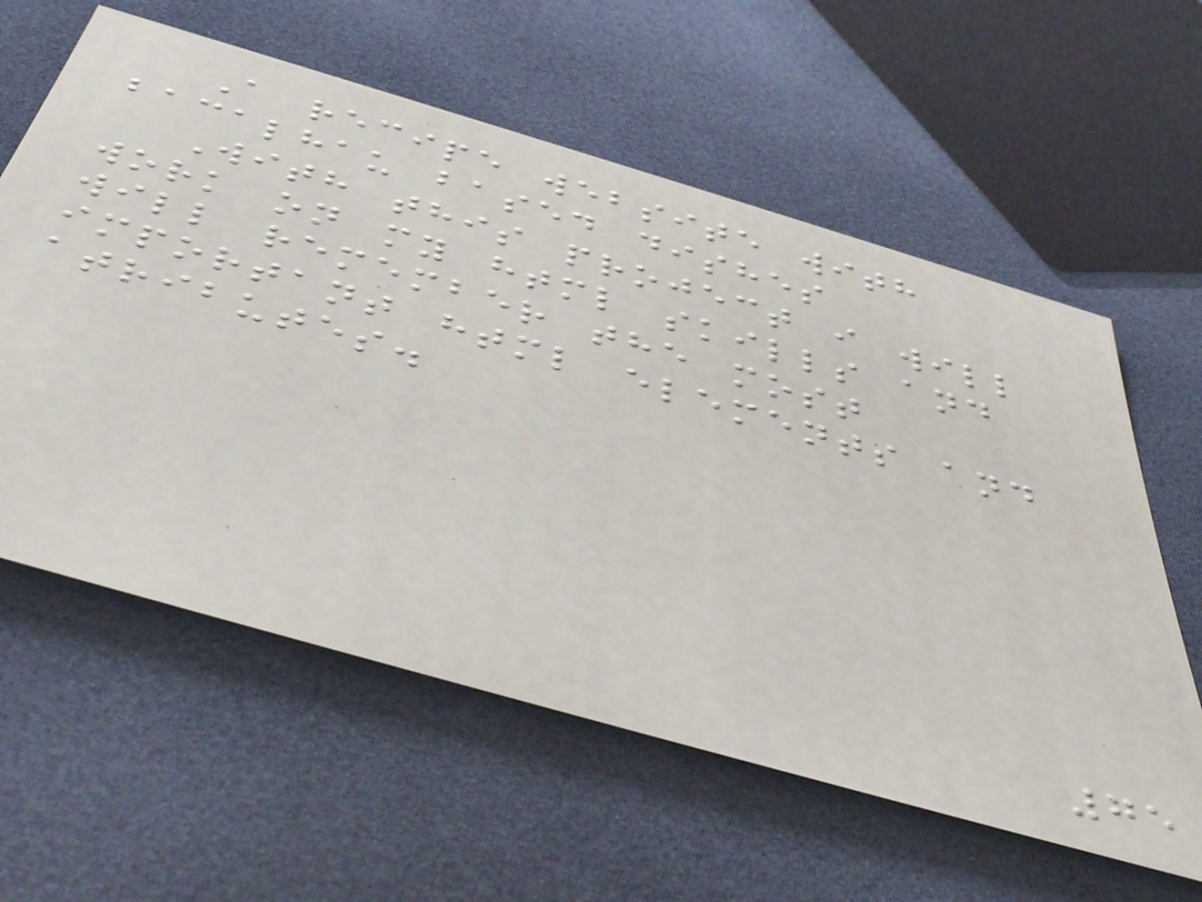A recipe website with
bacalhau based dishes
With this project i will
work on my html skills and
will remember the most
important html elements and
atributes.
75
